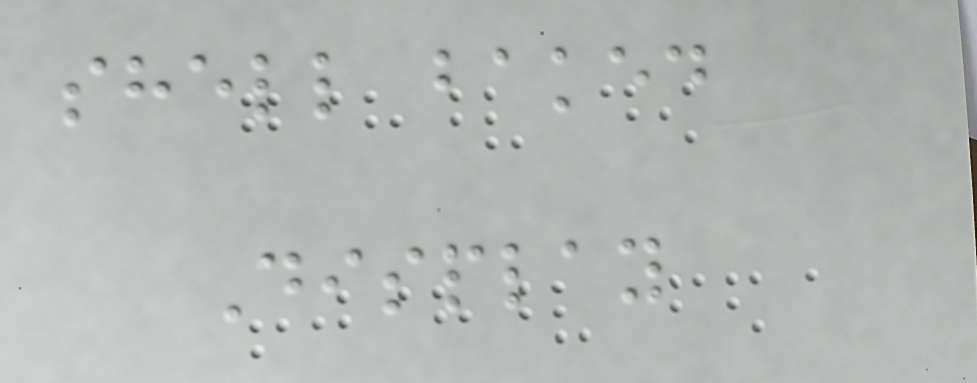shell baked
Display
